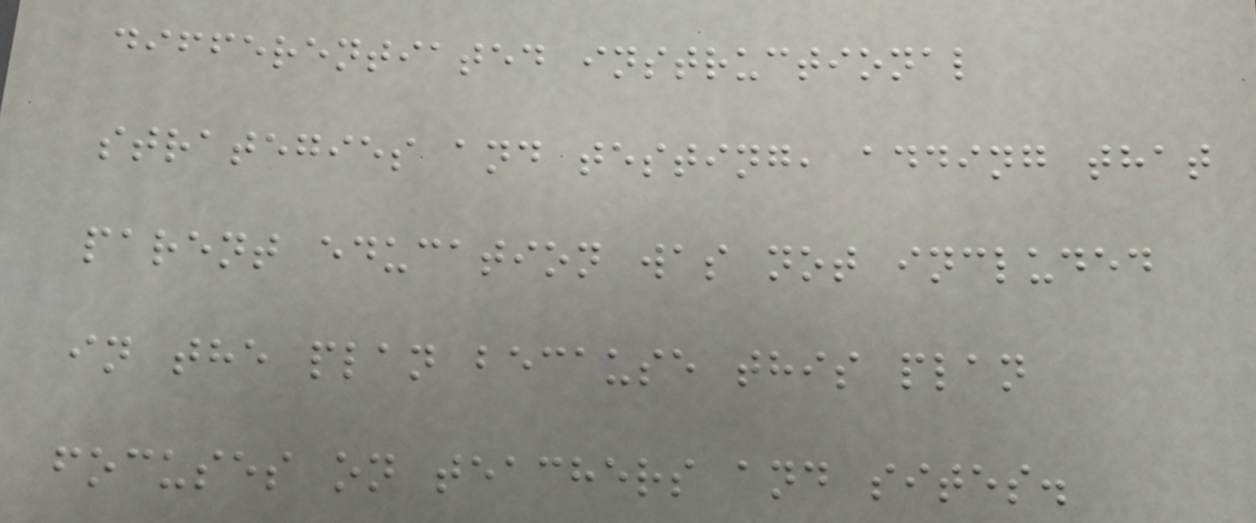differentiated instructional
strategies and testing, adding that
parent education was not included
in the plan because this plan
focuses on teachers and sites.
